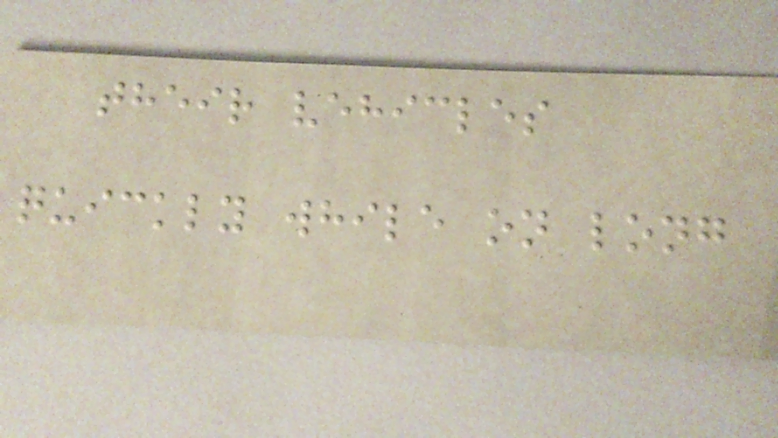their vehicles
quickly while on long
